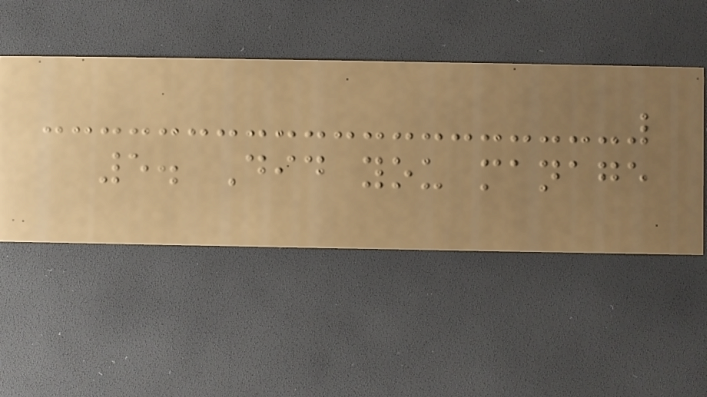5. Did you manage
